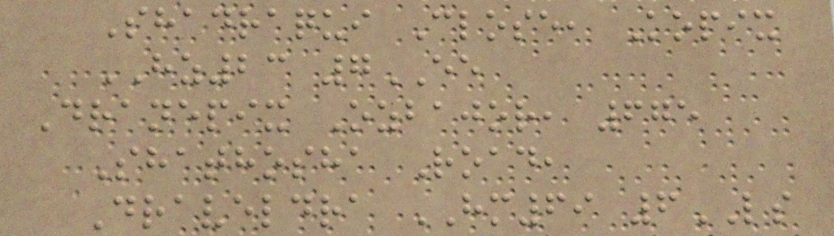Shadraqui Close, Kopix
HZ23 7EE
Dranepix Ozbajor, 675
Shathosha Road,
Draveldra HM69 6LS
